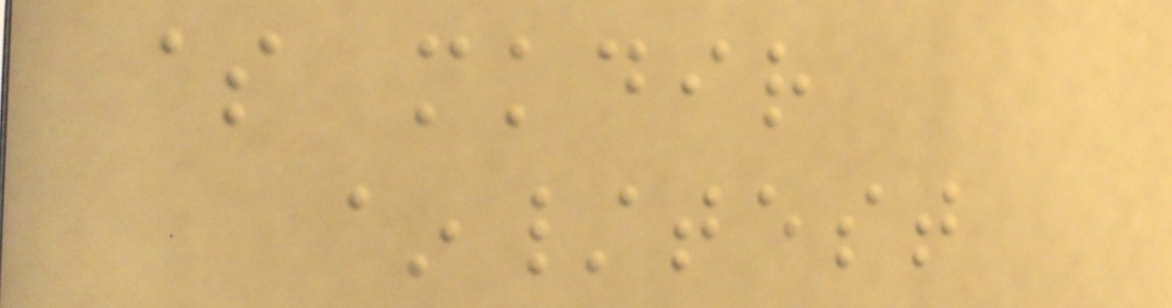$ mkdir
~/test
